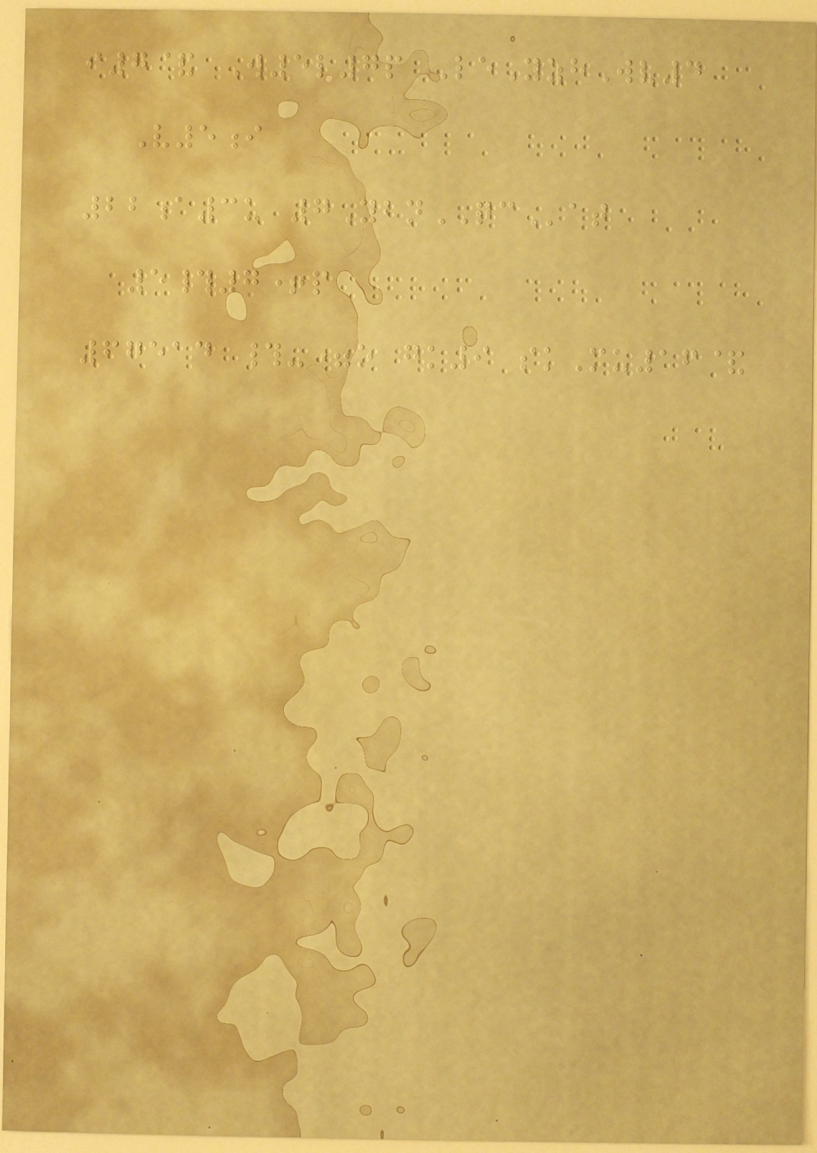i7& W5l7p LeYzhWv4
V5i
22a3u 7YbnQCat
5#7+p
67514 #-=o gk9 skMu16&
